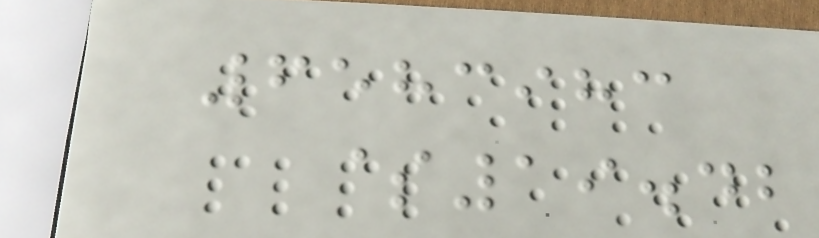6583983
$19.42
